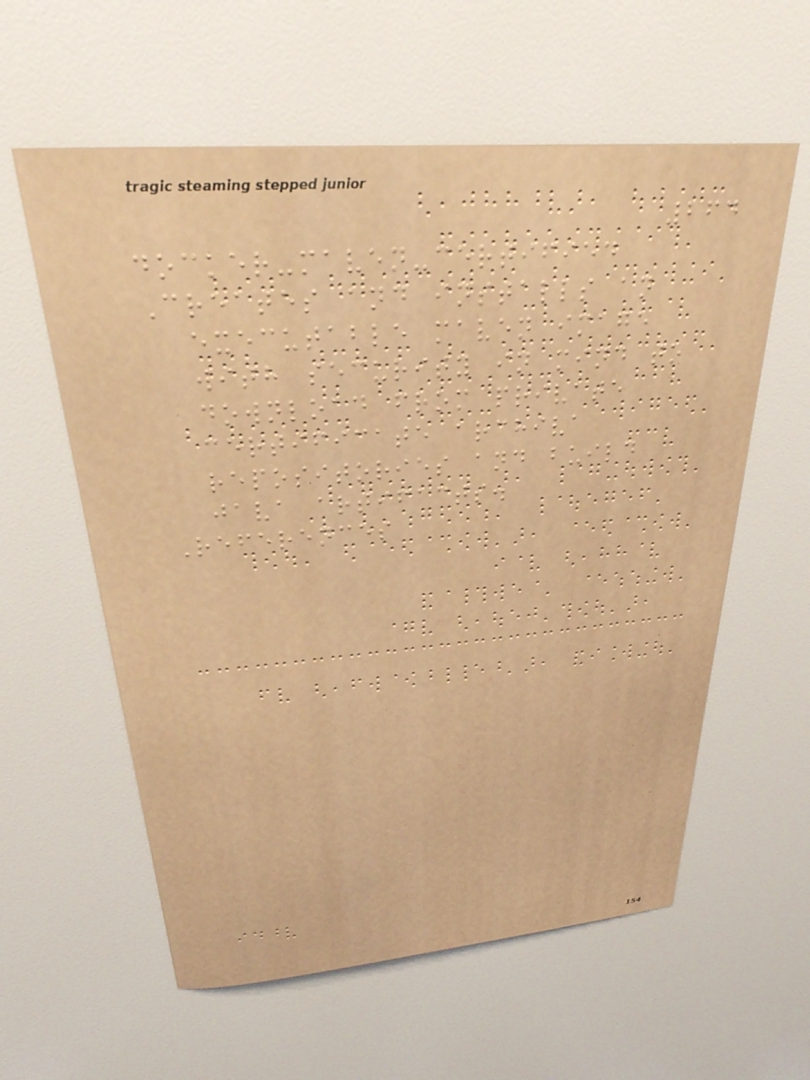264
docker-maven-certified
Creates and installs an
executable maven image
with security in mind to
download from private
certificate archiva
repositories and build
java artifacts.
References
